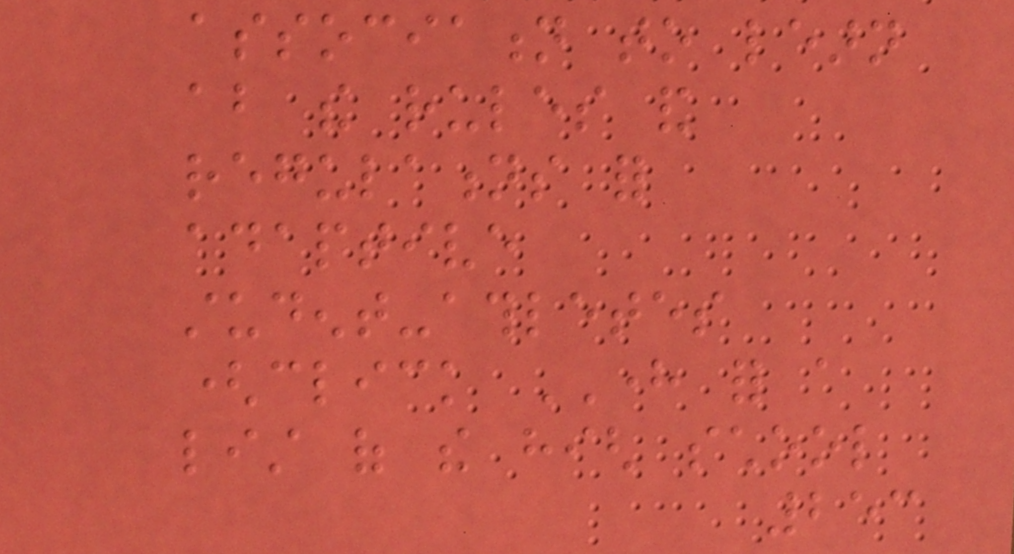association to learn
about the rules and
regulations for
adaptive
student-athletes
(click HERE for a
list of the high school
253
